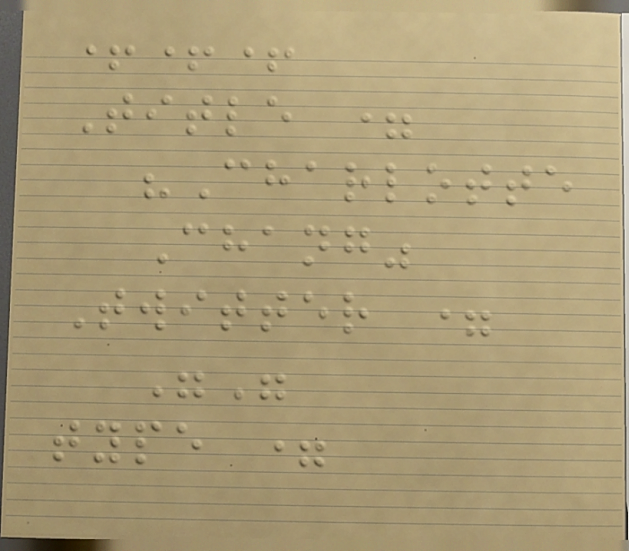+++
Title =
"Charlotte
Chang"
Twitter =
""
type =
